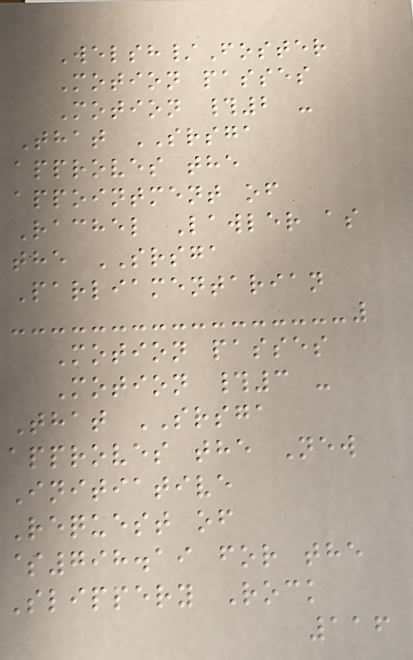Welsh/Foster
Motion passes
Motion #2 -
That SRSGA
approves the
appointment of
Rachel Lawler as
the SRSGA
Parliamentarian
Motion passes
Motion #3 -
That SRSGA
approves the New
Initiative
Request of
$798.19 for the
Slippery Rock
116
